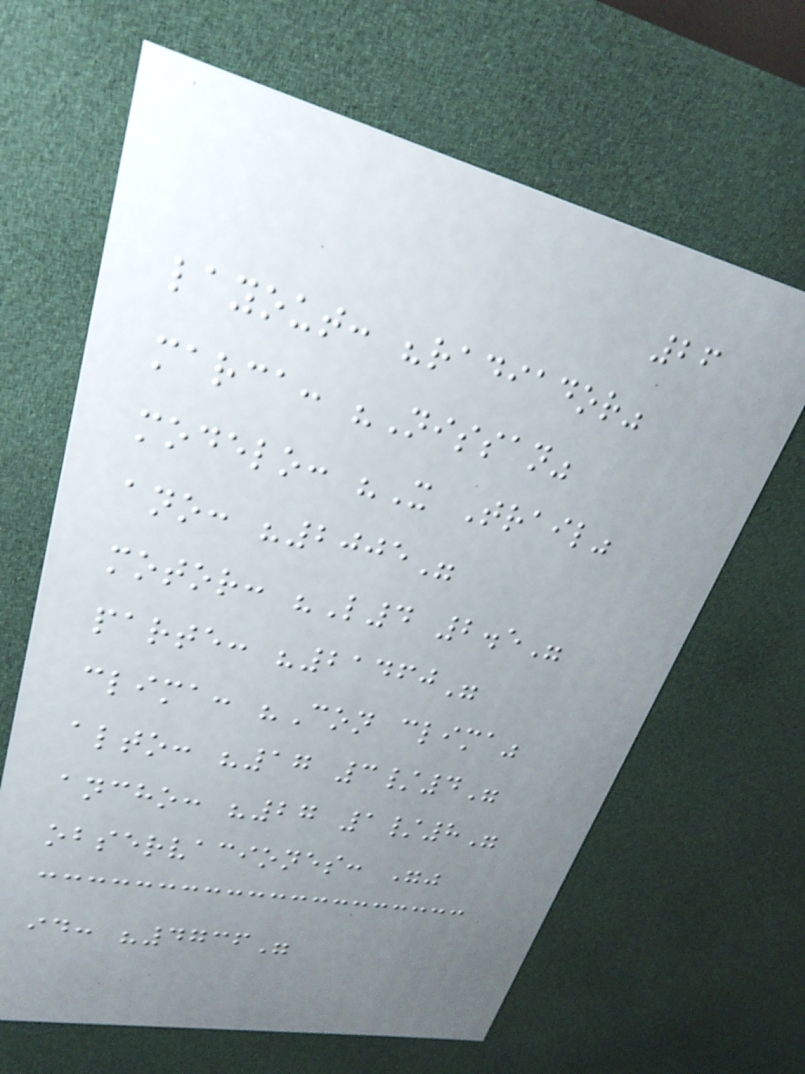26
layout: "radiador"
marca: "Nissan"
modelo: "X Trail"
ano: "2005"
motor: "L4 2.5"
parte: "21460"
clima: "Con clima"
alto: "17 3/4"
ancho: "27 1/8"
observaciones: ""
id: "4736"
